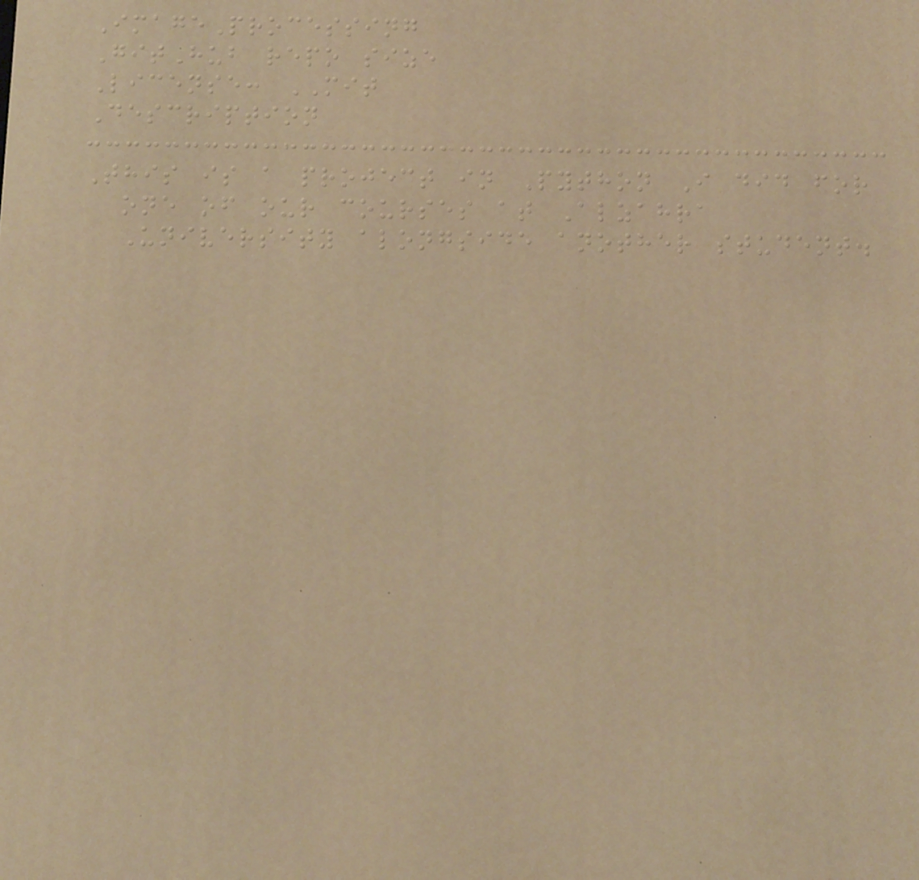ImageProcessing
GitHub repo size
License: MIT
Description
This is a project in Python I did for
one of our courses at Alzahra
University alongside another student.
